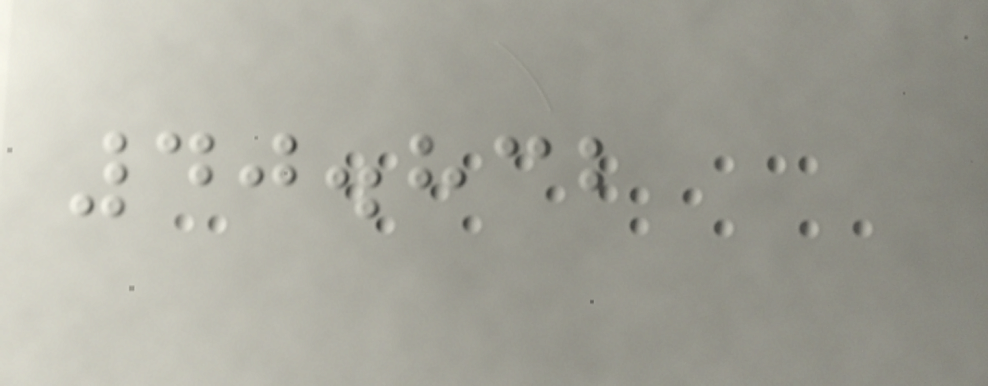40.832
